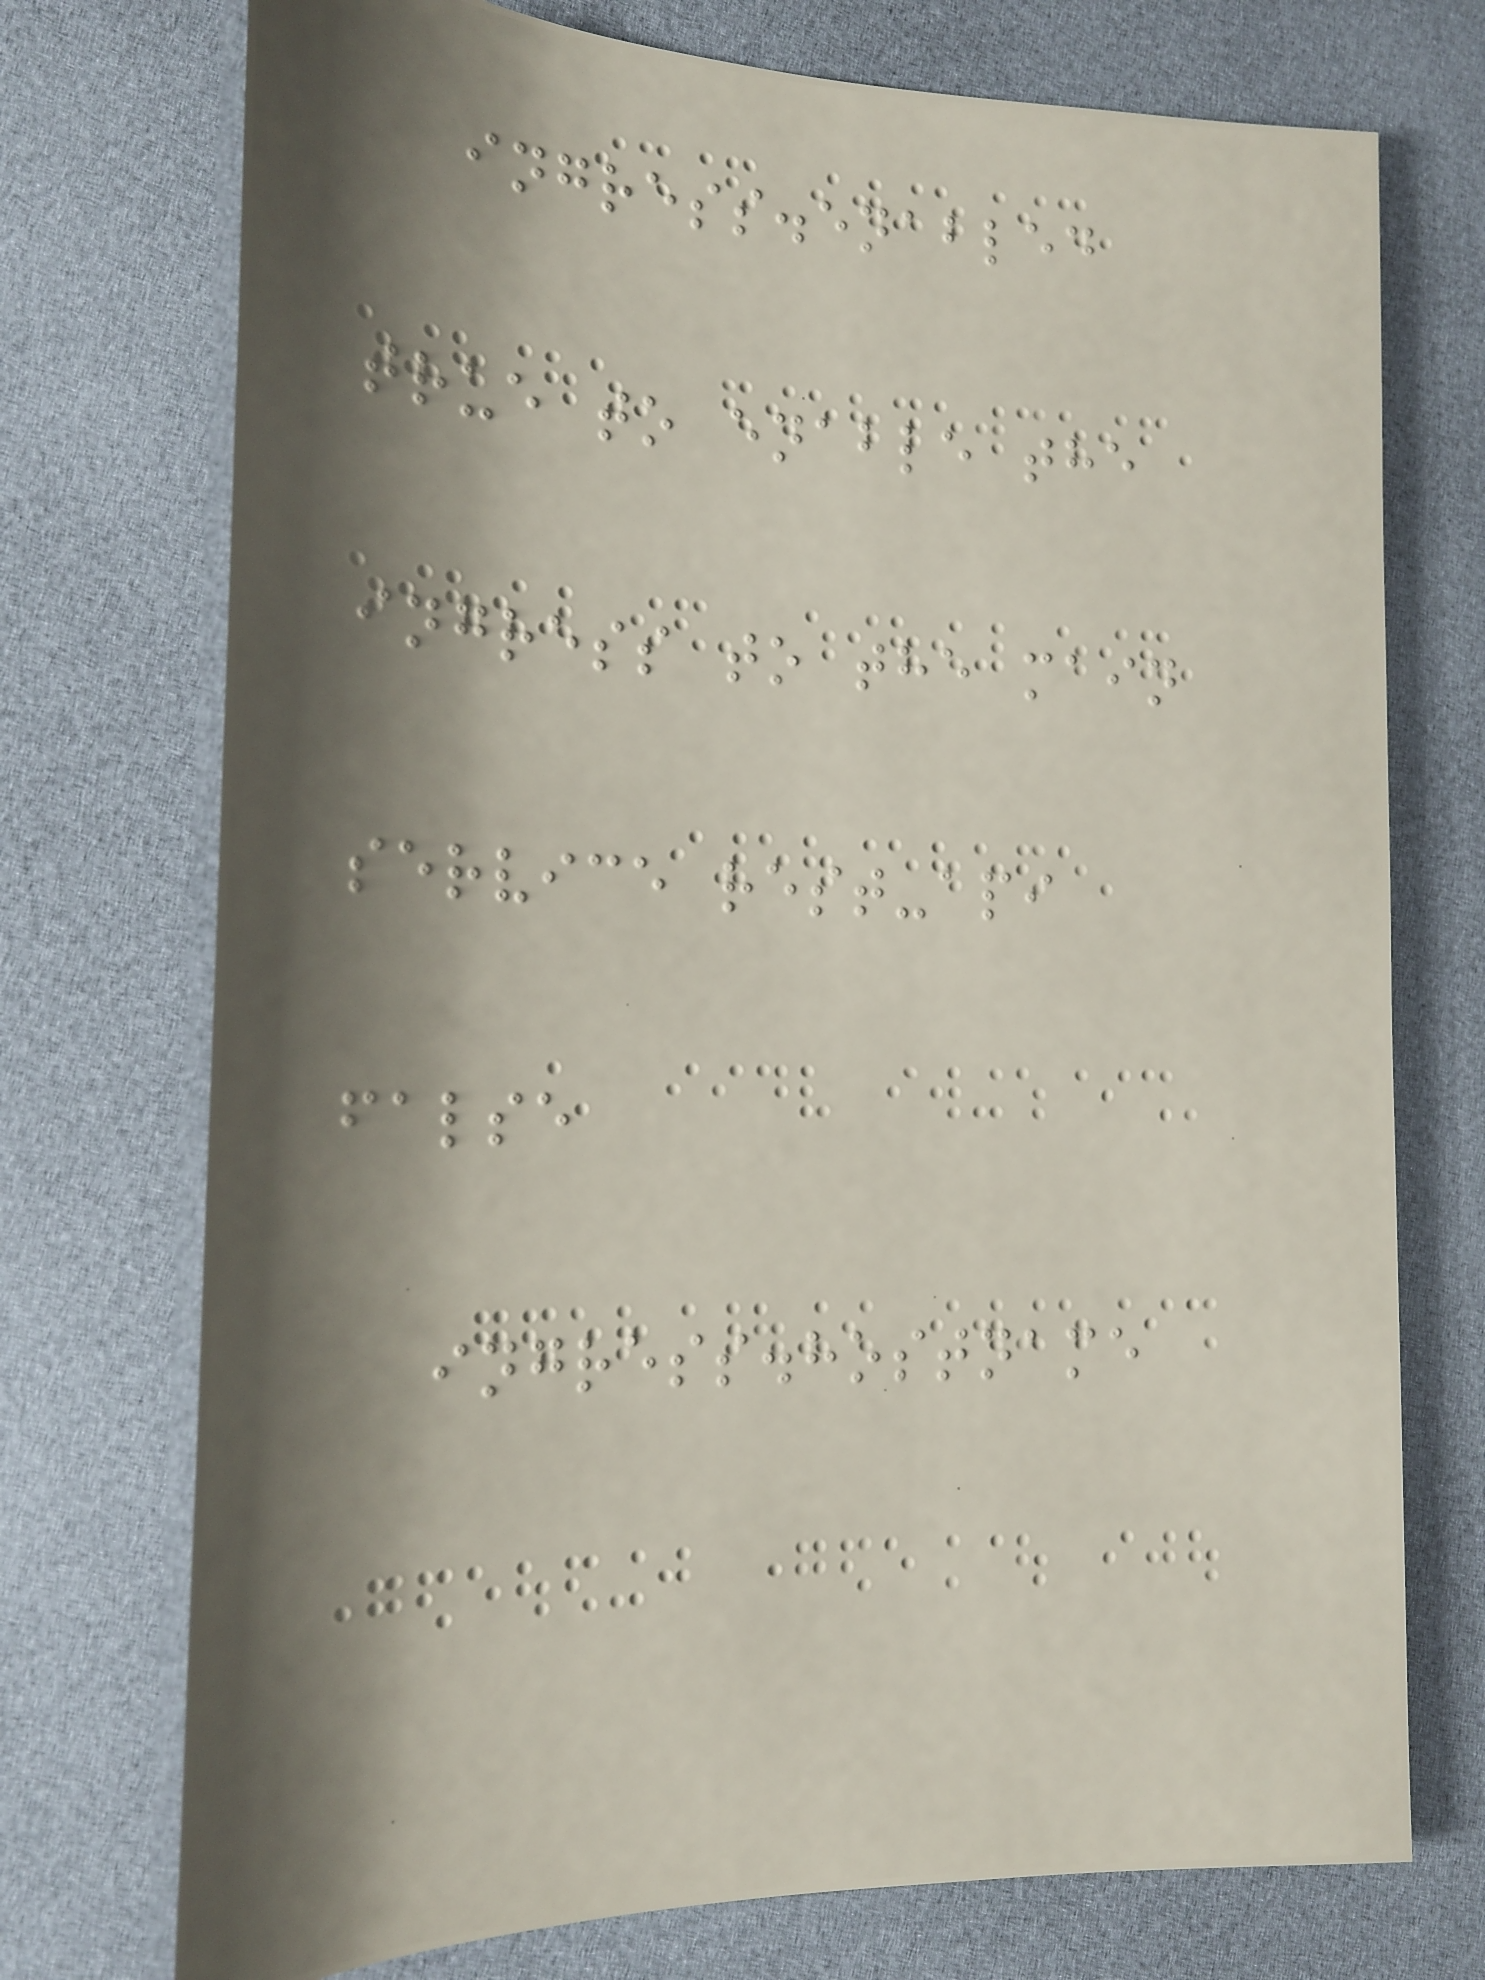ingress.enabled
true to enable the
ingress to the main
service rest-api
false
ingress.hostname
